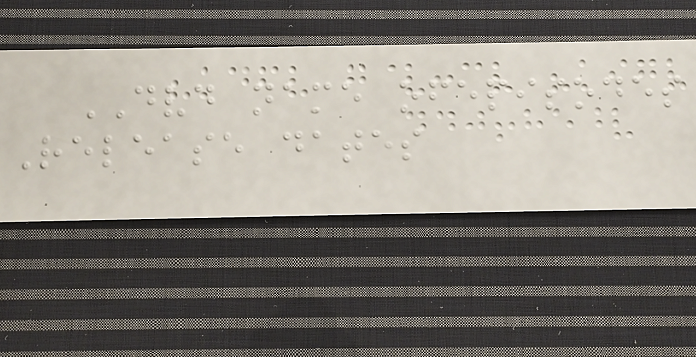DVD name ofepisodes
Release dates
